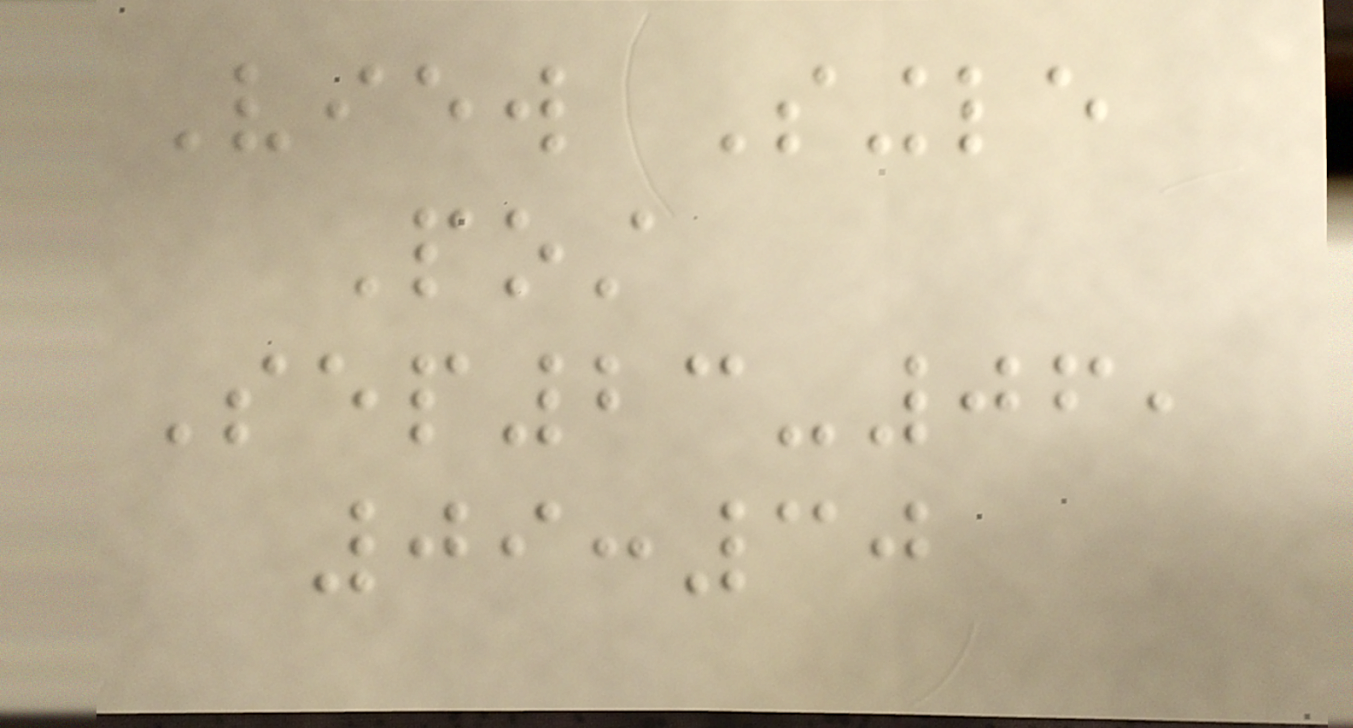View Single
Post
Sep23-06,
09:30
